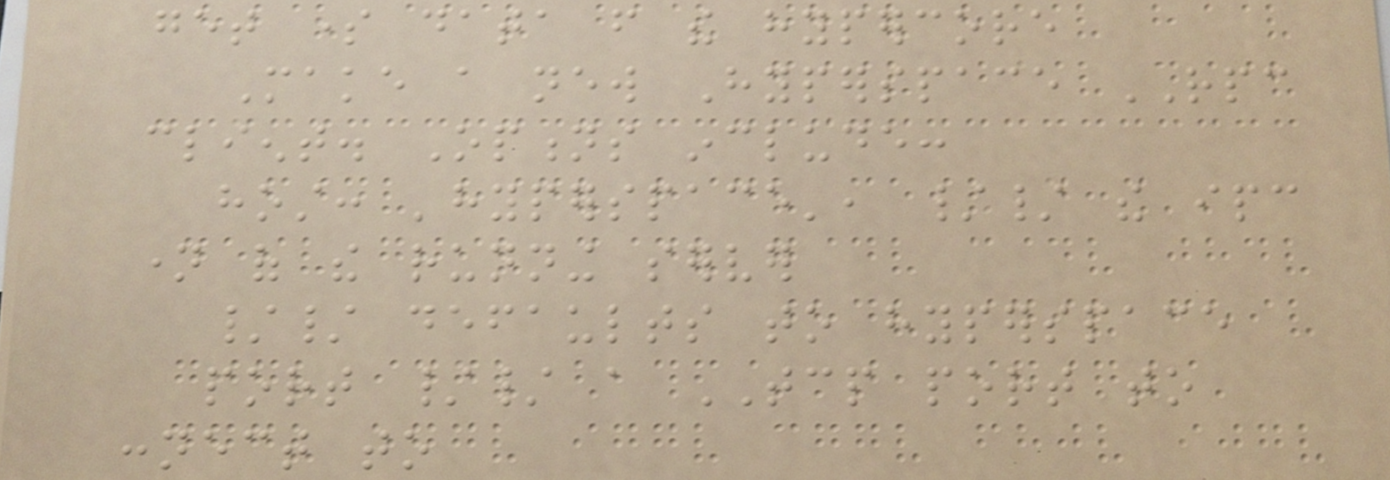get some data from the hypercore
Make a new Hyperspace RPC
client. Options include:
host: 'hyperspace', // the ipc
name of the running server
// defaults to hyperspace
port // a TCP port to
connect to
